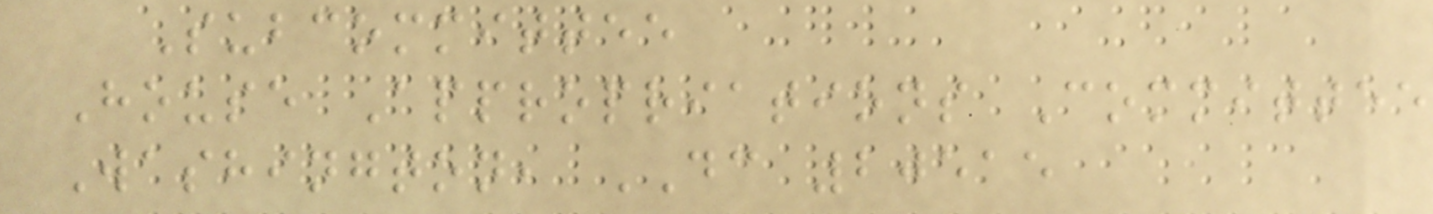Subcommittee
House Appropriations Committee
Washington, DC 20515
